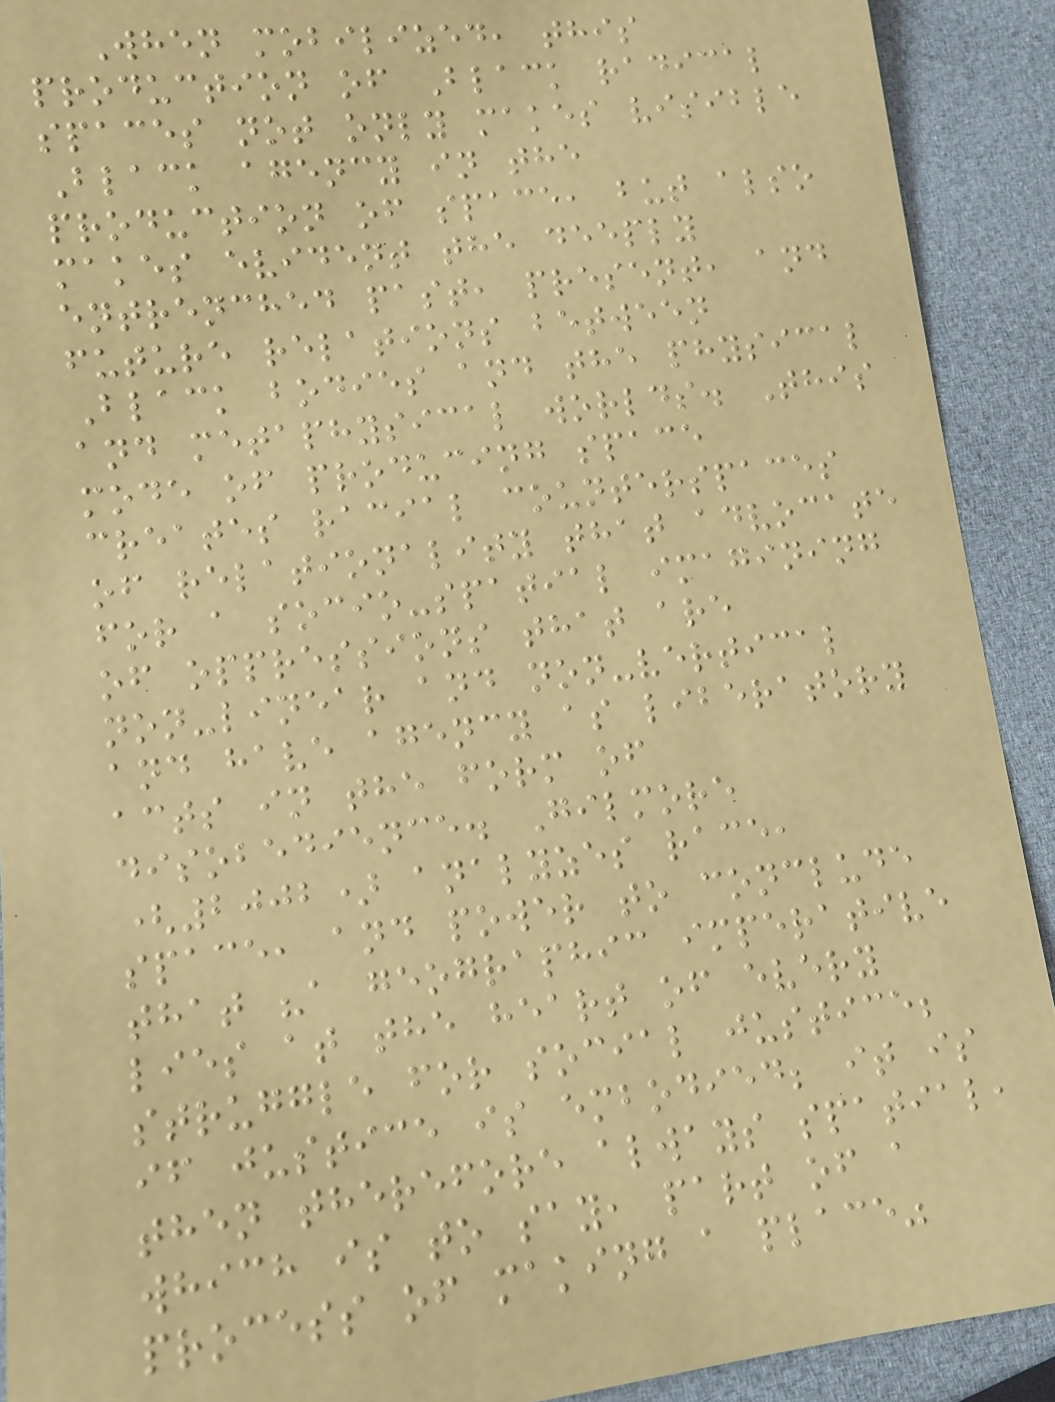When mobilized, this
production of Black radical
spaces not only makes visible
Black agency in the
production of space, but also
makes evident the deeply
entrenched past, present, and
future relations between
Black bodies and the physical
and metaphysical worlds. This
mode of producing space
creates racial counterspaces
of relationality that advocate
for a socio-spatial imagining
of oppressions that are
non-linear and non-vertical
and have agency as liberatory
acts in the form of
disobedience. Gilmore
(2002) analyzes race,
space, and power to conclude
that "a geographic imperative
lies at the heart of every
struggle for social justice;
if justice is embodied; it is
then therefore always spatial,
which is to say, part of a
process of making a place"
